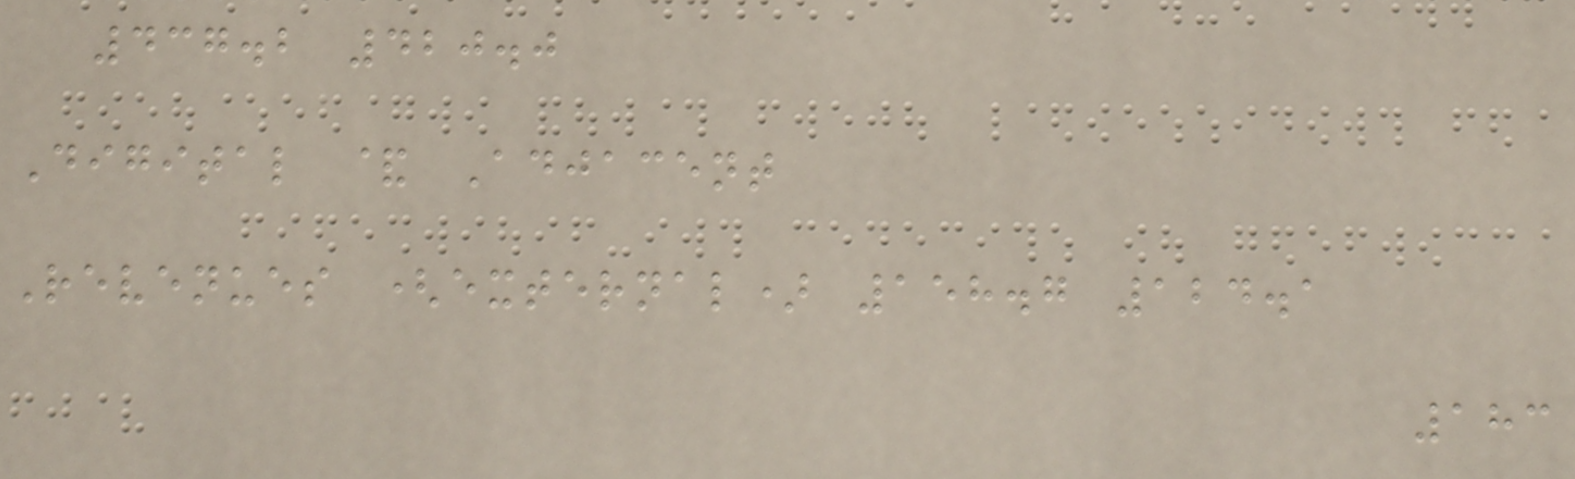437.2 420.0
Digital & Adjacent
Revenues (external) 158.7 124.1
183
